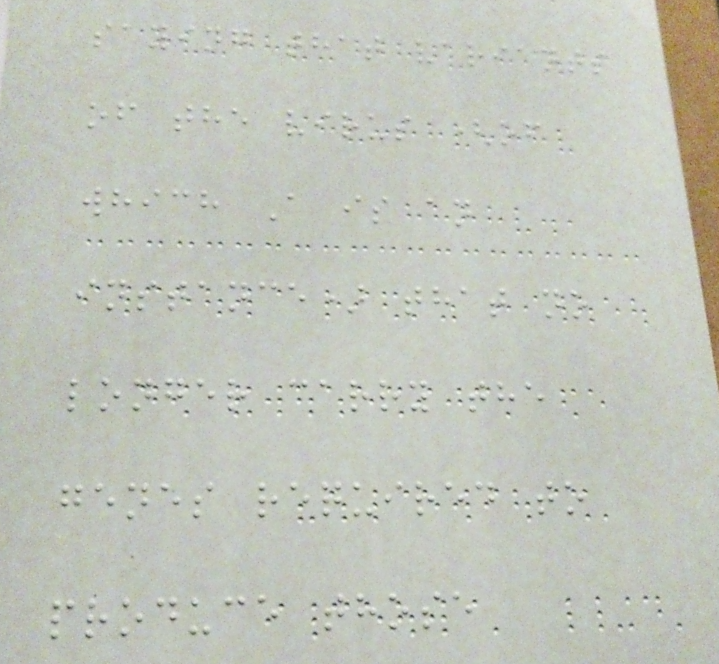saying that variants
of the virus (of
which A is an
instance) that no
longer carry the
genes required to
produce those
